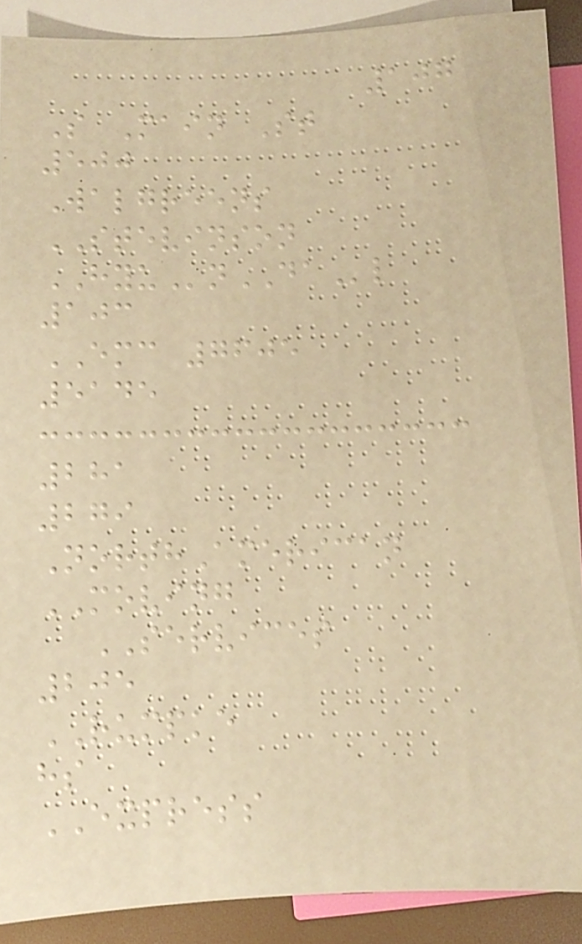107
S Main St
500
Walgreens
STEVINSON
HYUnDAl
103
EMC 7605
5145
281
279
NorthAmerican
MOVING
SERVICES
205
RUMPKE
hs
EXPRESS
